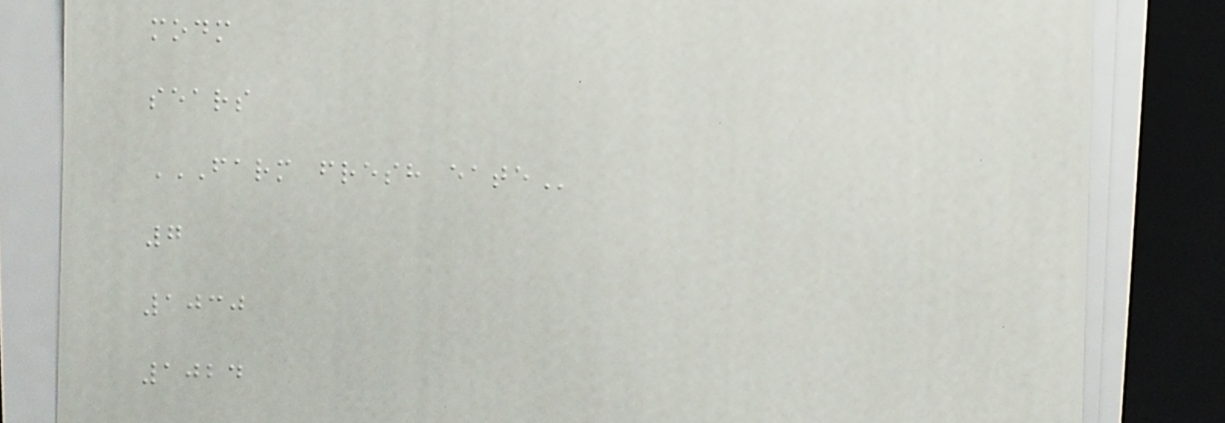modm
sears
FARM FRESH EATE
7
1030
1024
